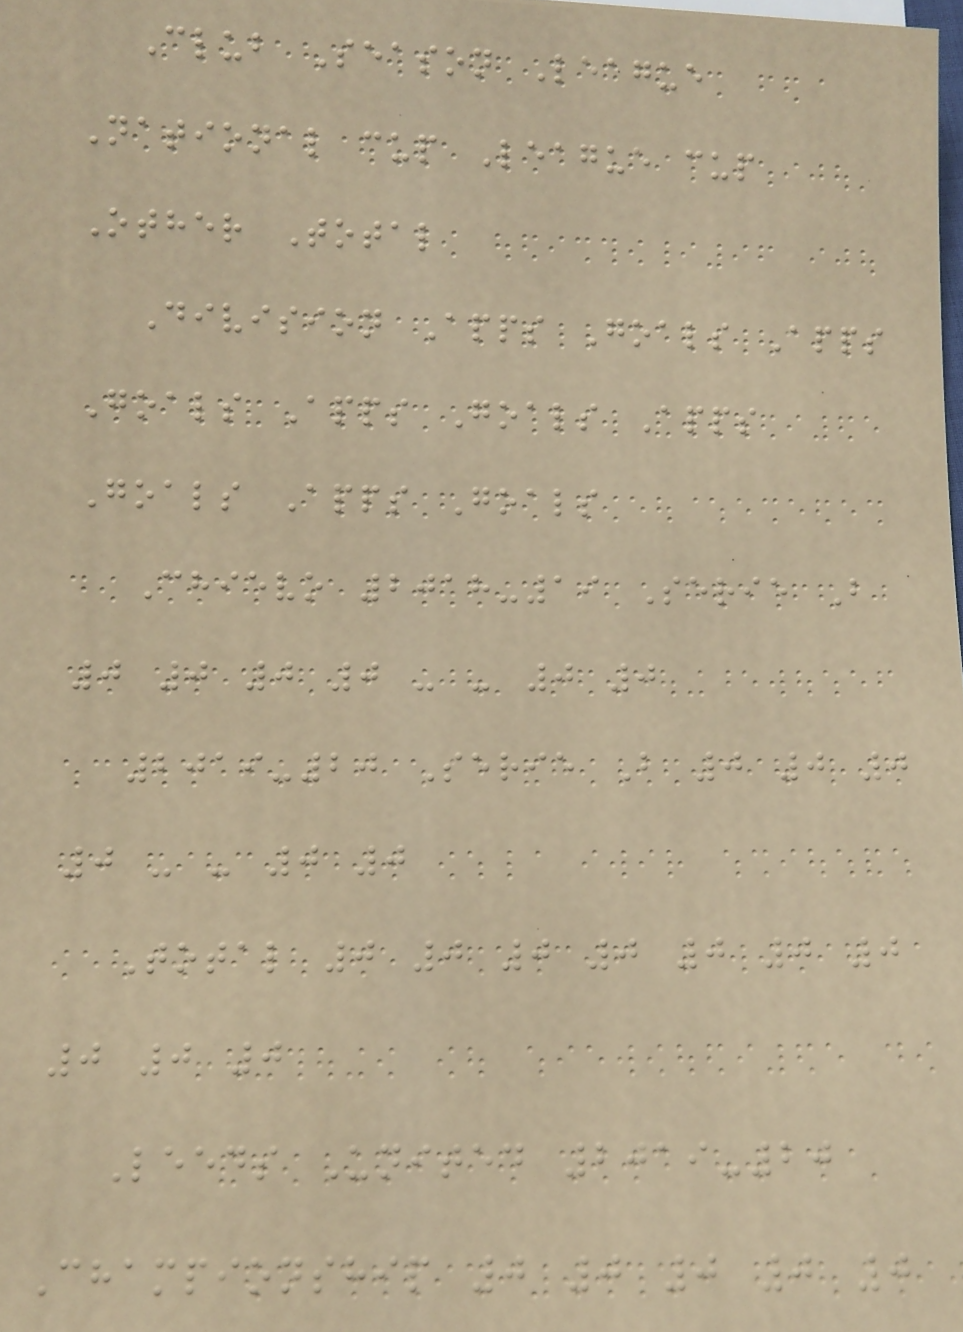Club Season League
National cup League cup
Other Total
Division Apps Goals Apps
Goals Apps Goals Apps
Goals Apps Goals
Chievo 2018-19 Serie B
0 0 0 0 - - 0 0
2019-20 Serie B 0 0 0
0 - - 0 0
Total 0 0 0 0 0 0 0
0 0 0
Leeds United 2019-20
Championship 0 0 0 0 0
